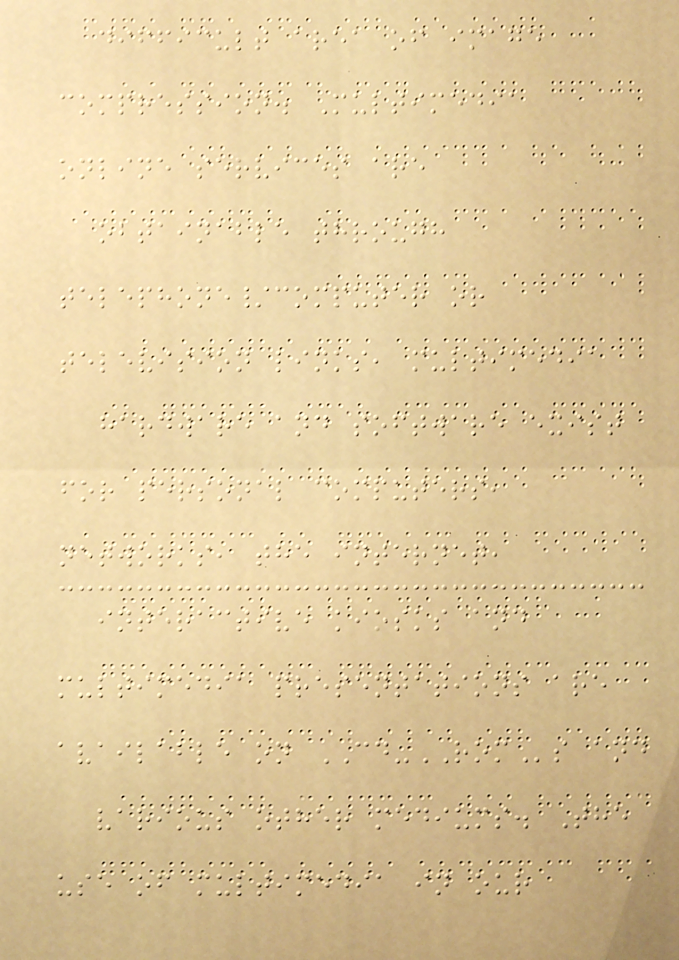difficult area of image
compression. Multimedia
online services are
obtainable through
telephone/computer or
television links, multimedia
hardware and software exist
for personal computers,
networks, the internet,
interactive kiosks and
multimedia presentations are
available on CD-ROMs and
various other mediums. The
use of multimedia in our
